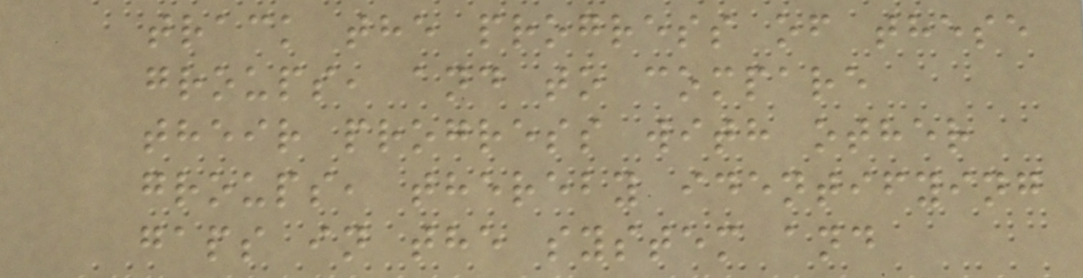track the progress of these
groups, and to compare
their progress with other
groups, thereby identifying
gaps in the system and
